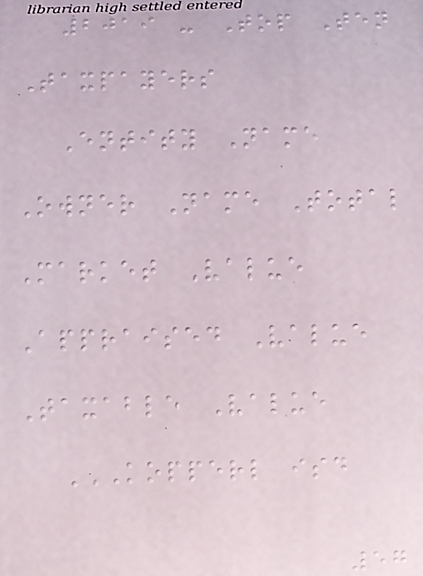2019 - Top Ten
Taxpayers
Entity Name
Owner Name Total
Market Value
Appraised Value
Taxable Value
KOPPERL ISD
57
